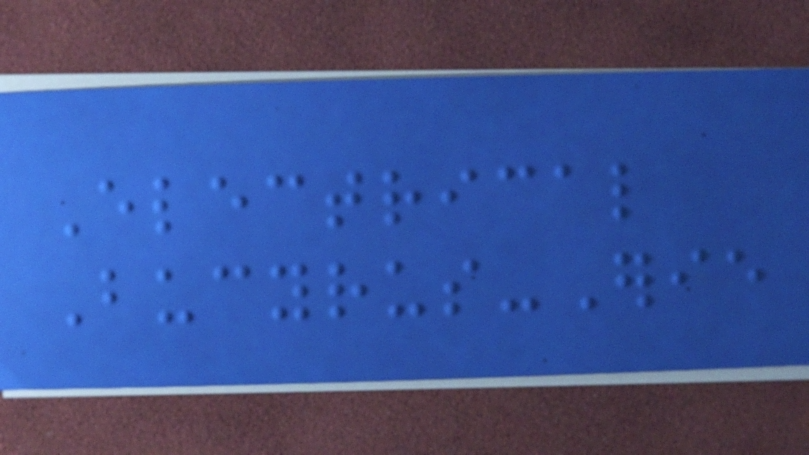Electrical
Bucyrus-Erie
